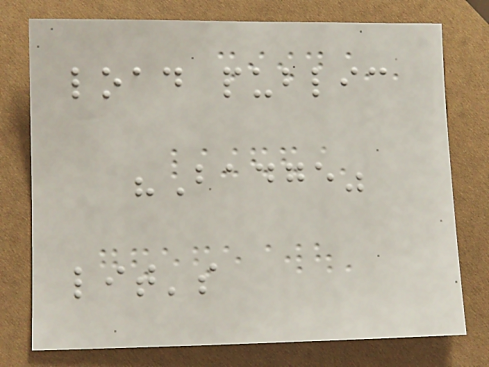load public
"Badge"
lit's
